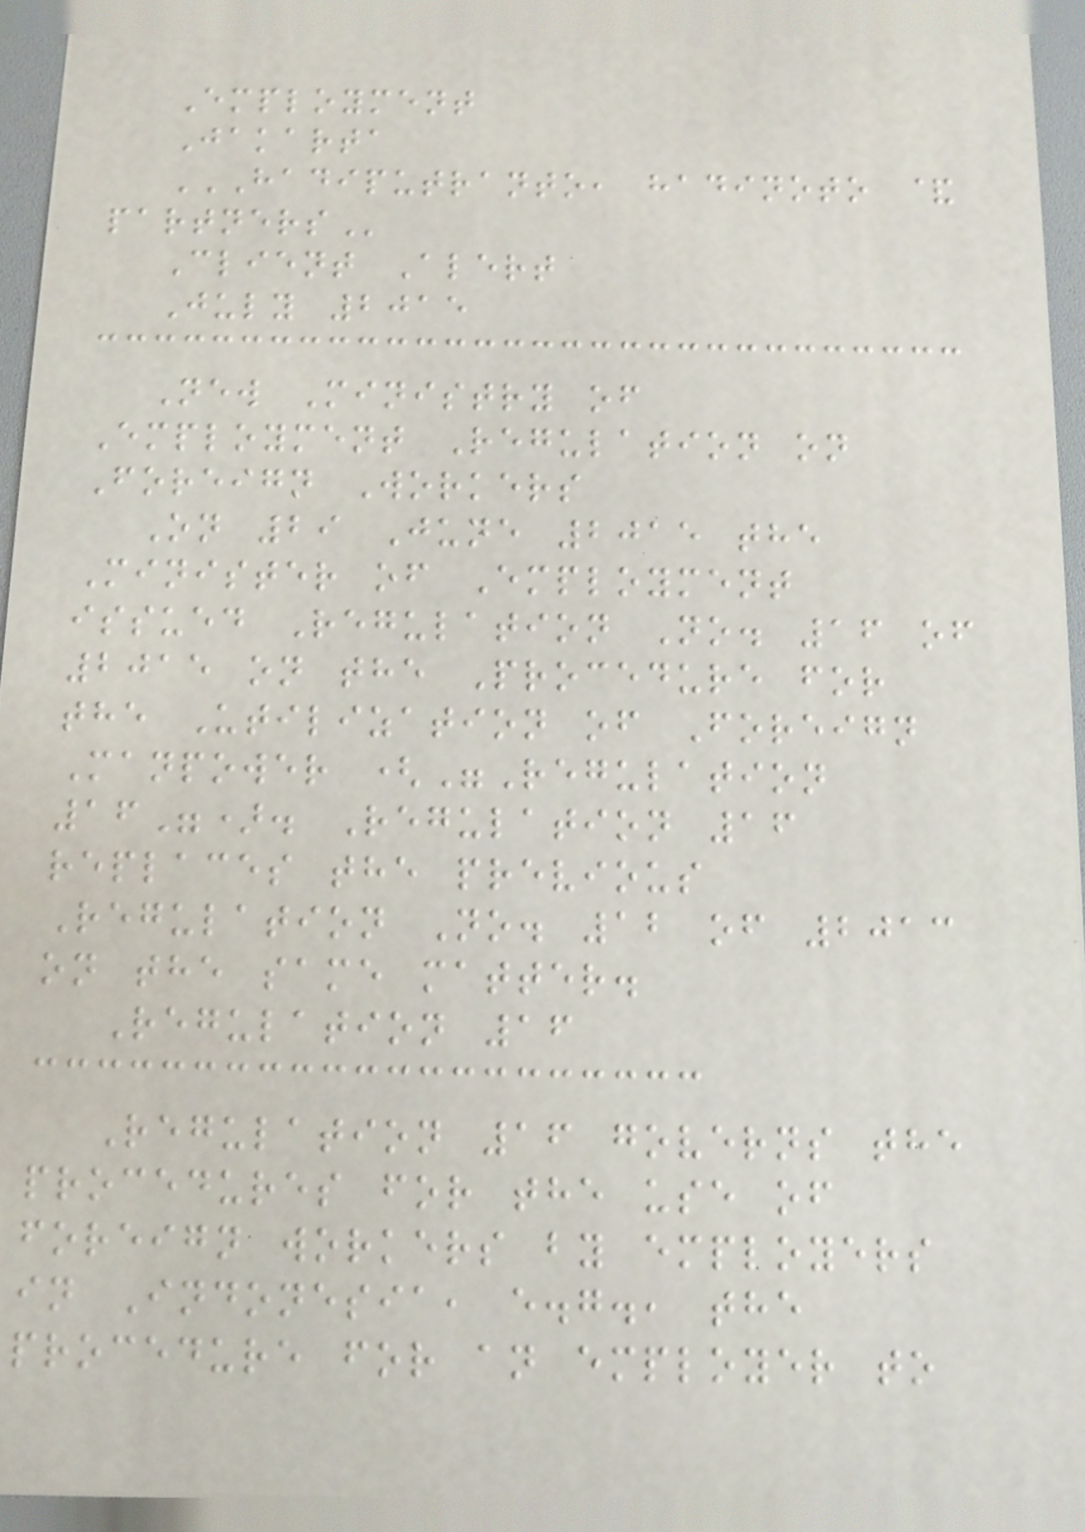Employment
Jakarta
HADIPUTRANTO, HADINOTO &
PARTNERS
Client Alert
July 2015
New Ministry of
Employment Regulation on
Foreign Workers
On 29 June 2015 the
Minister of Employment
issued Regulation No. 16 of
2015 on the Procedure for
the Utilization of Foreign
Manpower ("Regulation
16"). Regulation 16
replaces the previous
Regulation No. 12 of 2013
on the same matter.
Regulation 16
Regulation 16 governs the
procedures for the use of
foreign workers by employers
in Indonesia, e.g., the
procedure for an employer to
